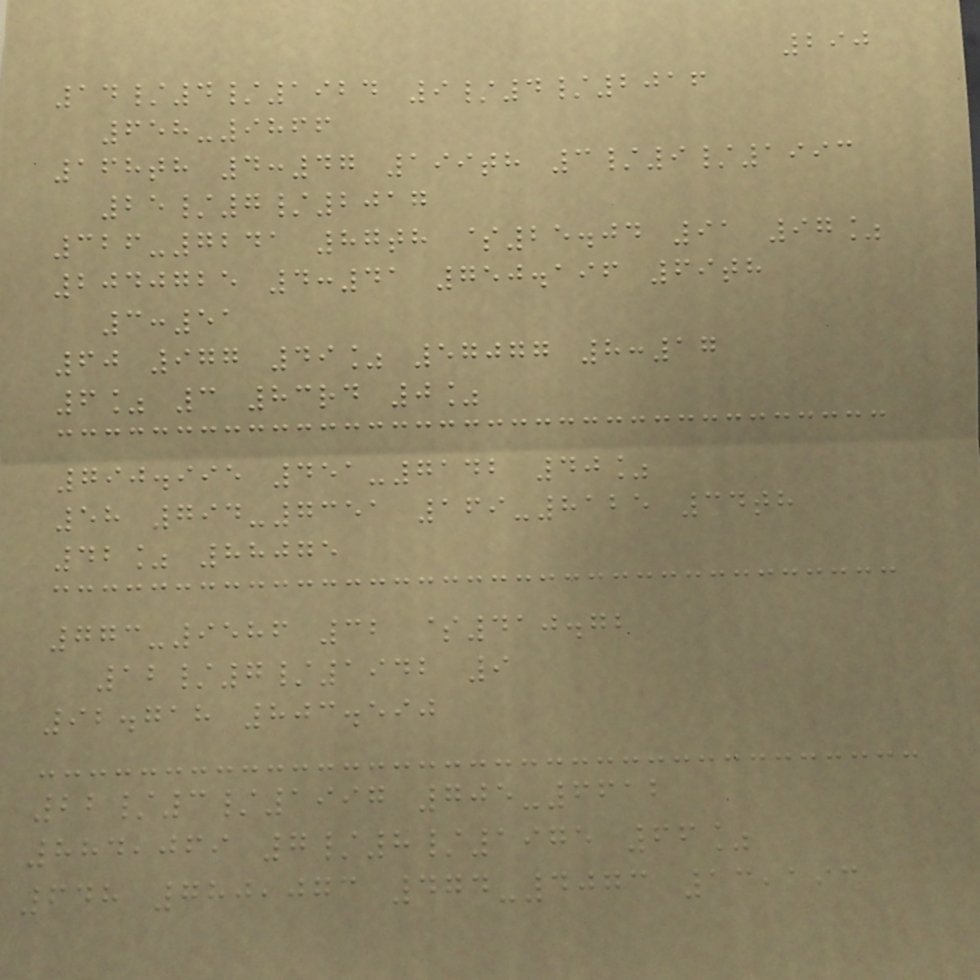290
14/4/1924 9/4/2016
658-9866
168th 4:47 199th 3/9/1993
25/7/2017
326-7241 87th $25.04 91 97%
2040725 4:41 750.196 69th
3:51
60 977 49% 57077 8:17
6% 3 83rd 0%
790.995 451-7142 40%
58 794-7351 169-8125 34th
42% 88075
773-9586 32 $410.72
12/7/1942 9
92.718 803.590
22/3/1997 705-6612
884,069 7/8/1975 66%
648 780,073 474-4073 13,193
